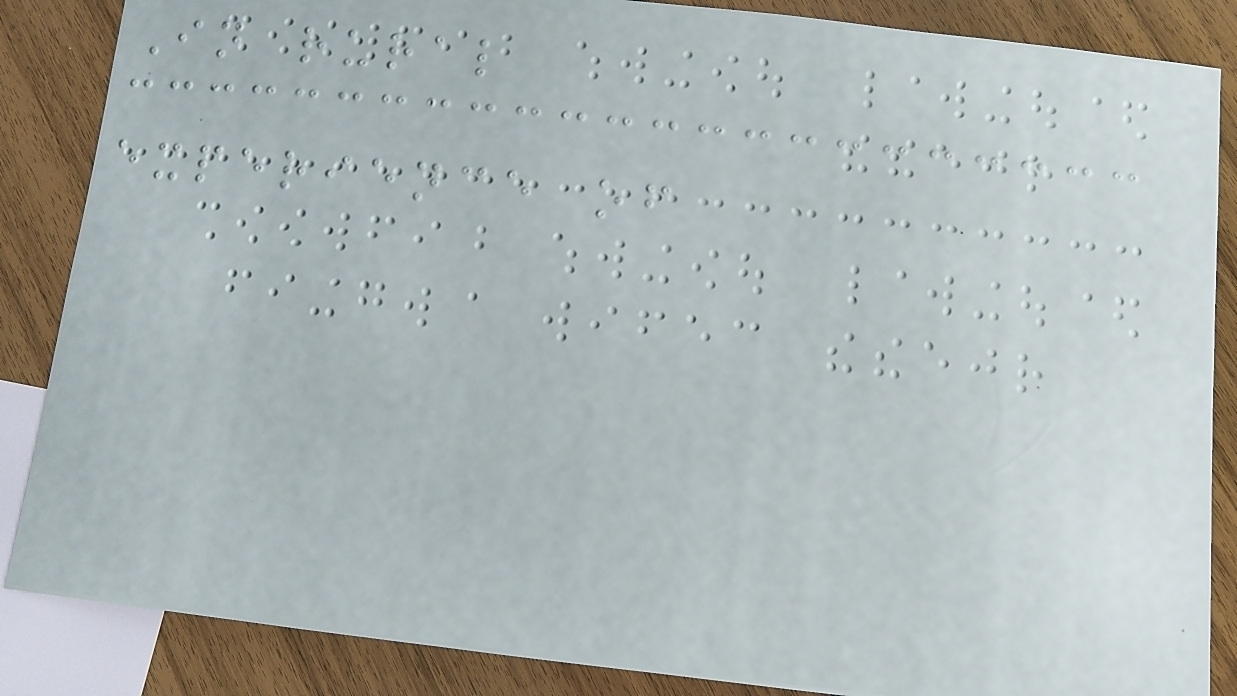In rural
experience of
